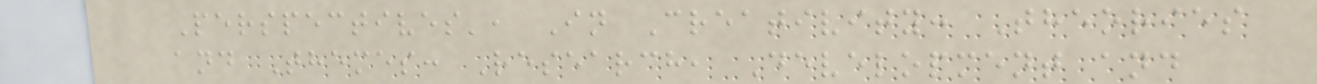Perspectives', In Creativity: Theories
and Themes: Research, Development and
